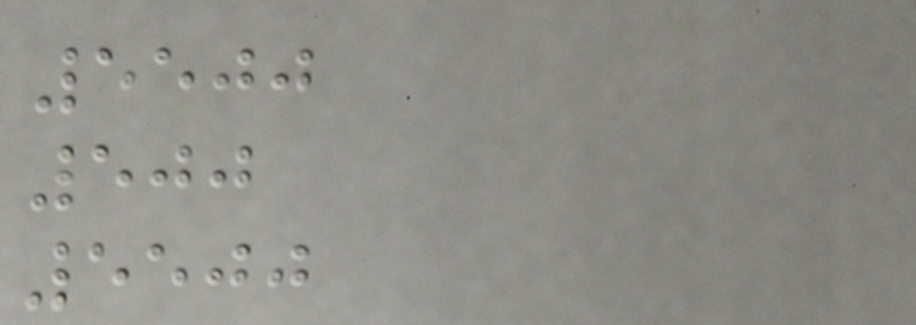5500
500
5500
